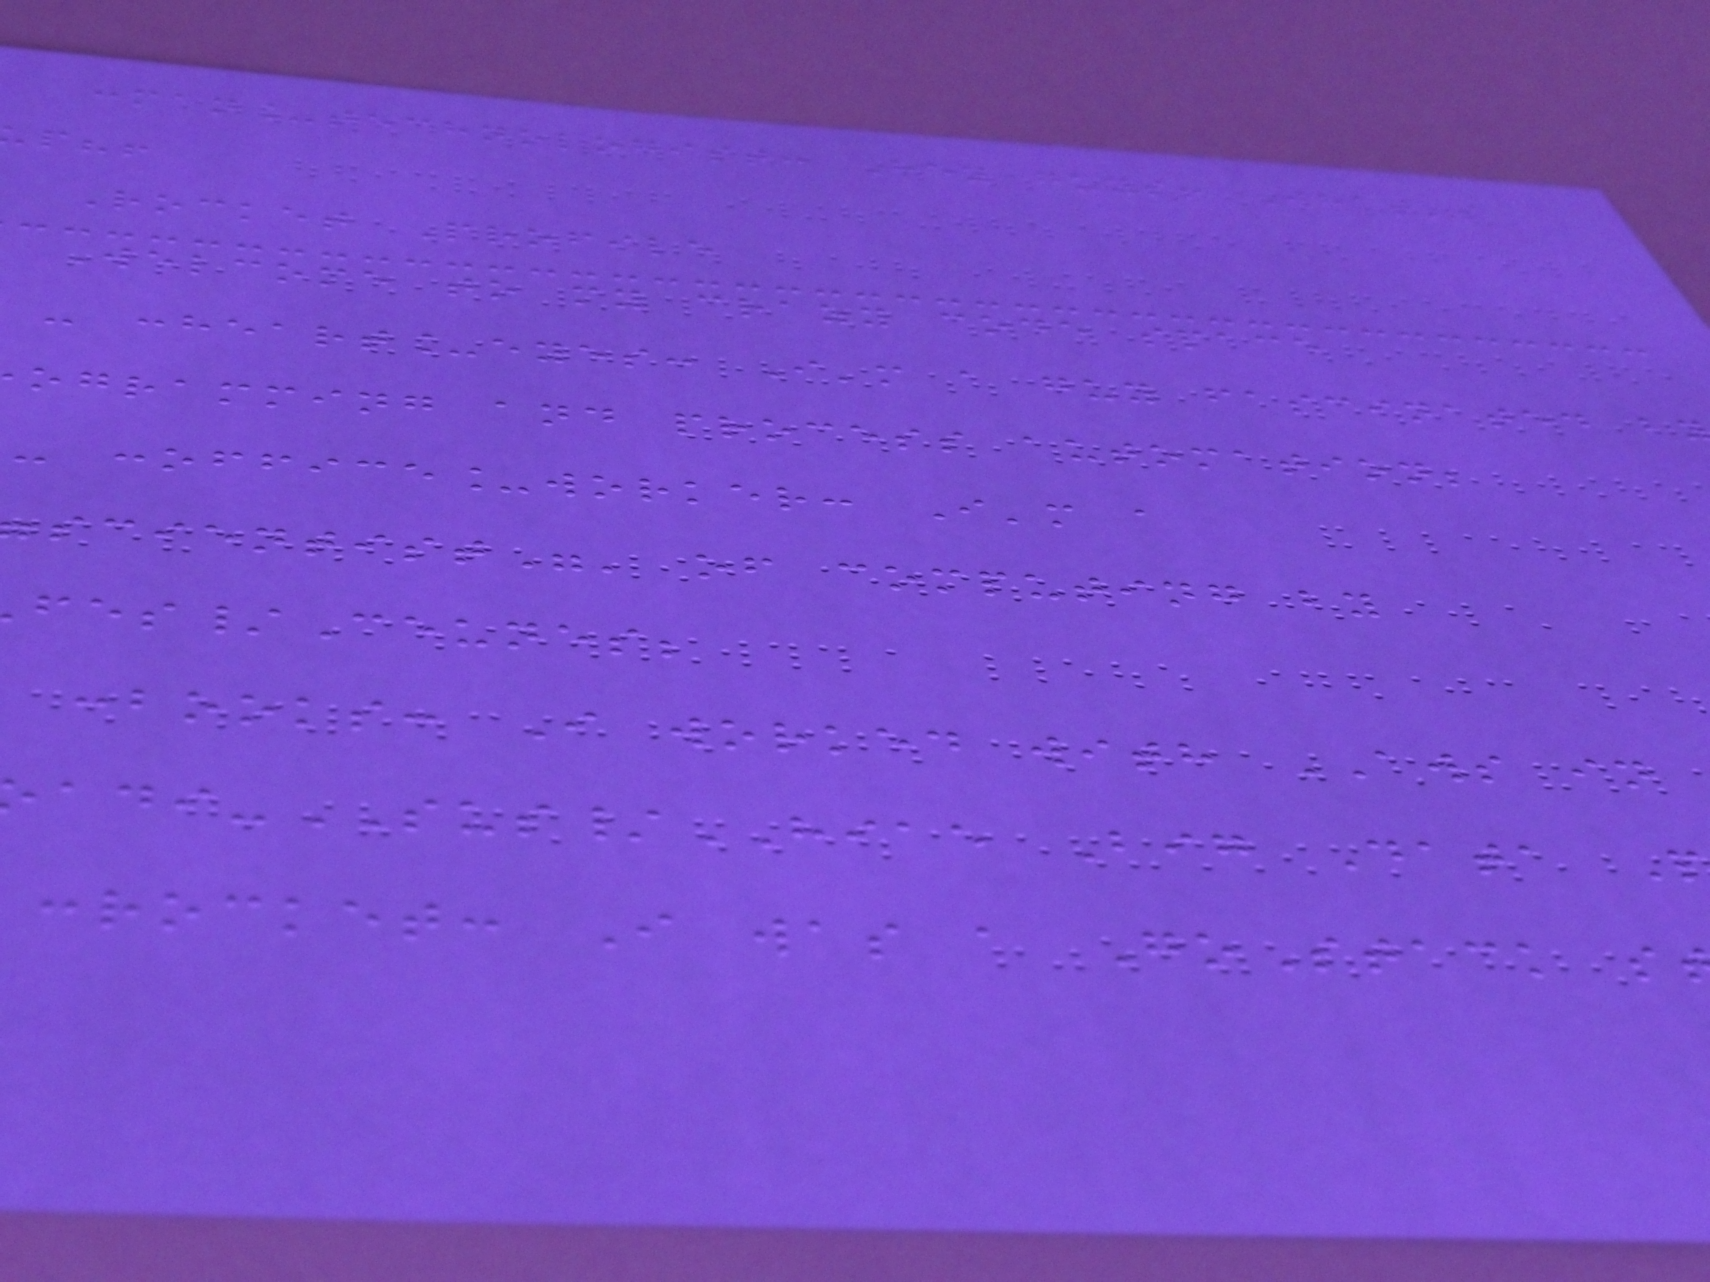:man_technologist: Hey guys! What's
Rocket Profile
Welcome to my crazy code space
- :heart_eyes: I'm a guy fascinated b
ogramming and process automation;
- :office_worker: I'm a
scientist"' of computing by
/Ceunes;
:books: I worked with AWS in
adi-SUS/HIAE Big Data
:rocket: I was a GoStack s
